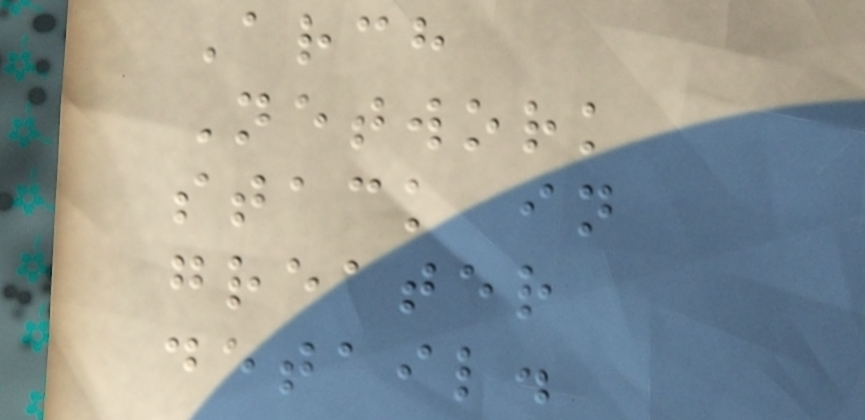Arch
Network
stack in
greater
detail.
